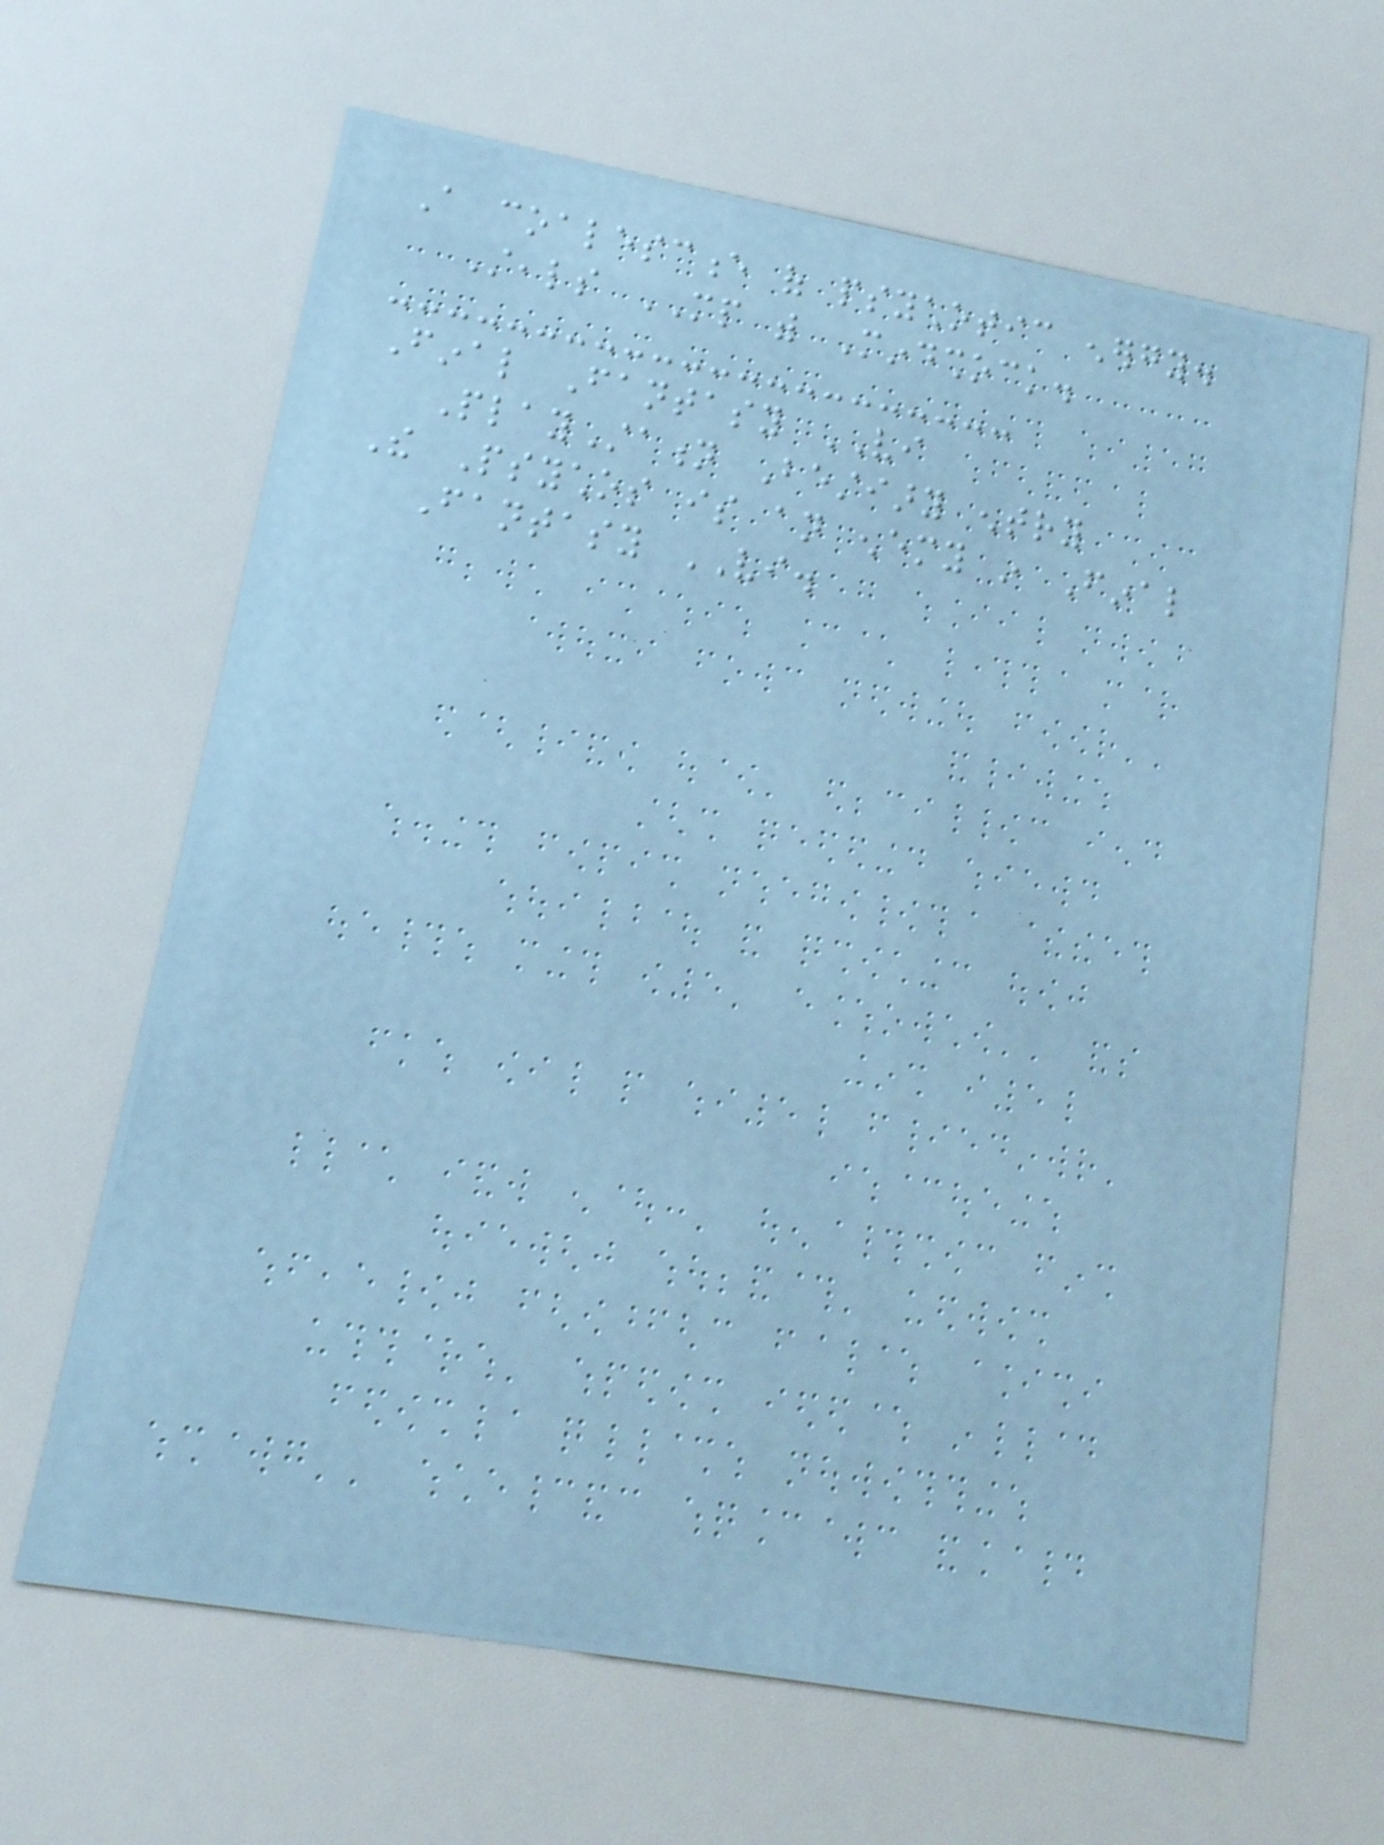A coalescence of psychotic energy.
Steals MP with Mindshock.
Final Fantasy VI
PlayStation Bestiary entry
The Psychos is an enemy in Final
Fantasy VI.
